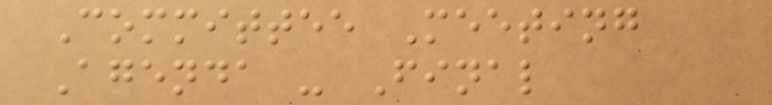Committee Meeting
Agenda - Final
